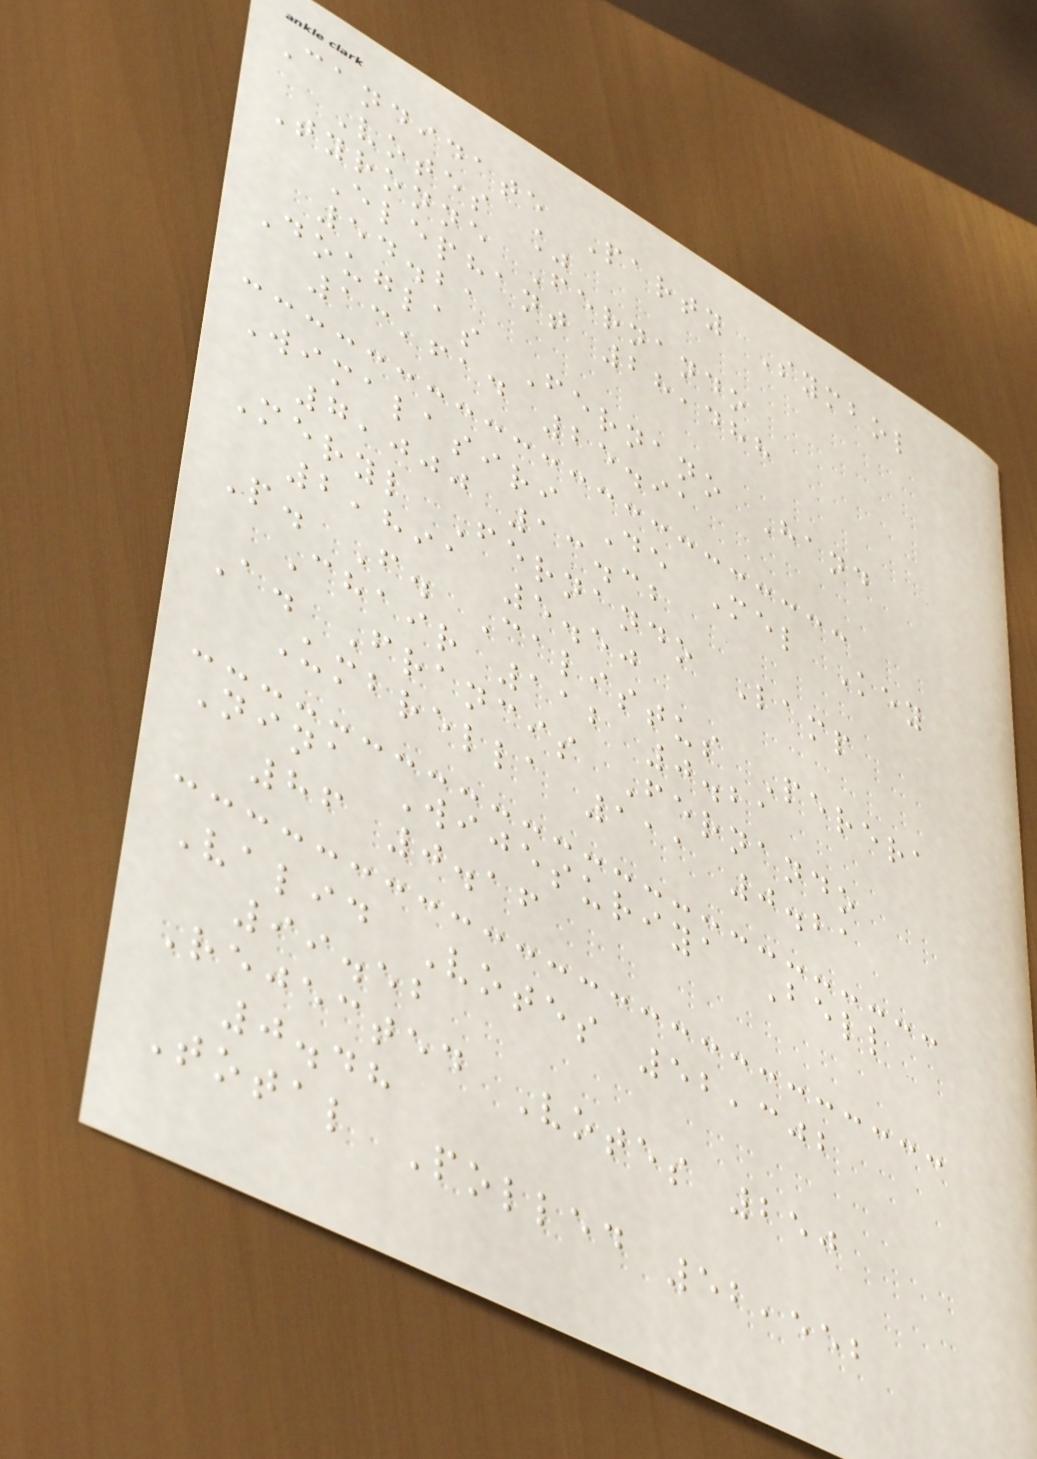Candidate Party Symbol
Votes %
Tyronne Fernando
Elephant 28,488
54.21
Douglas Fernano Hand
13,614 25.91
Wimalasiri De Mel Key
7,000 13.32
Meryl Fernando Lamp
2,891 5.50
P. F. Calistus Perera
Chair 112 0.21
A. Francis Fernando
Umbrella 111 0.21
Nina Wijesuriya Bell
86 0.16
Valid Votes 52,302
99.52
Rejected Votes 250
0.48
Total Polled 52,552
